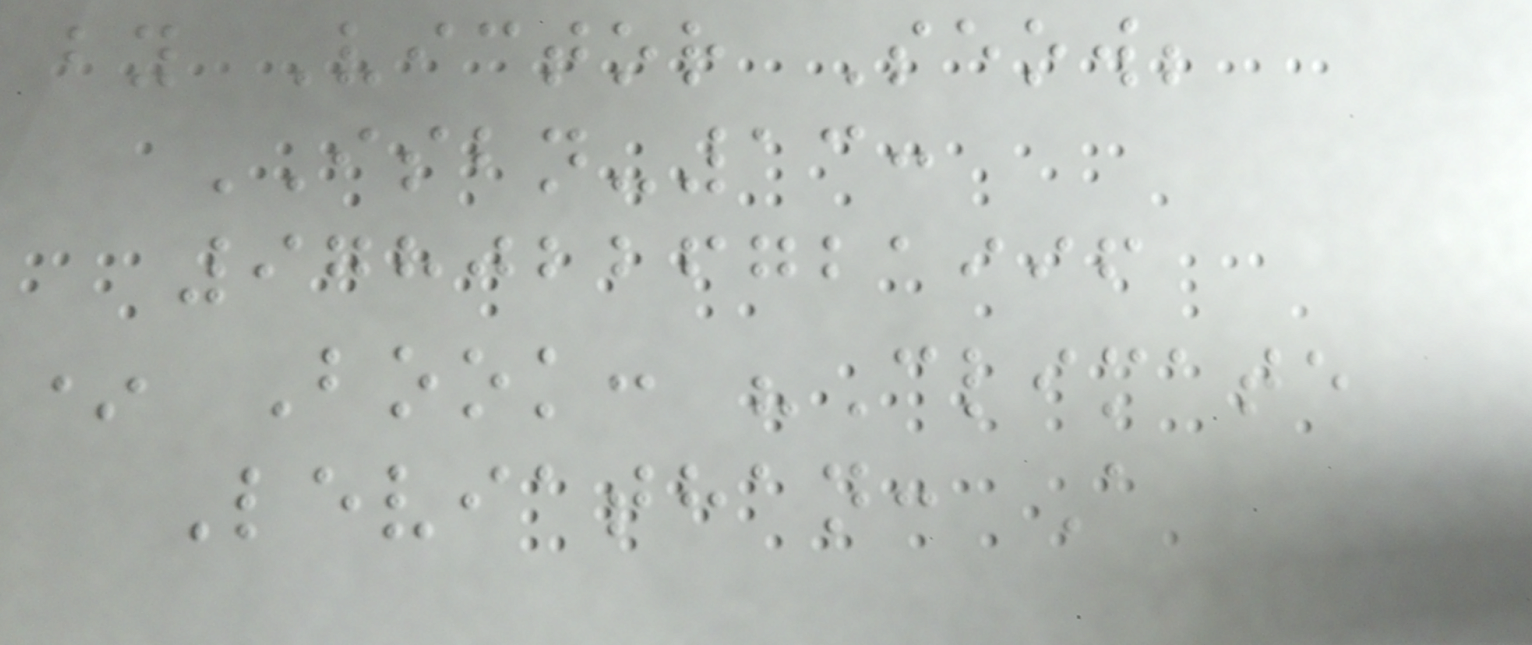by Victor Seow;
ISBN-13:
9780226721996
* Book: "Climate
Leviathan: A
